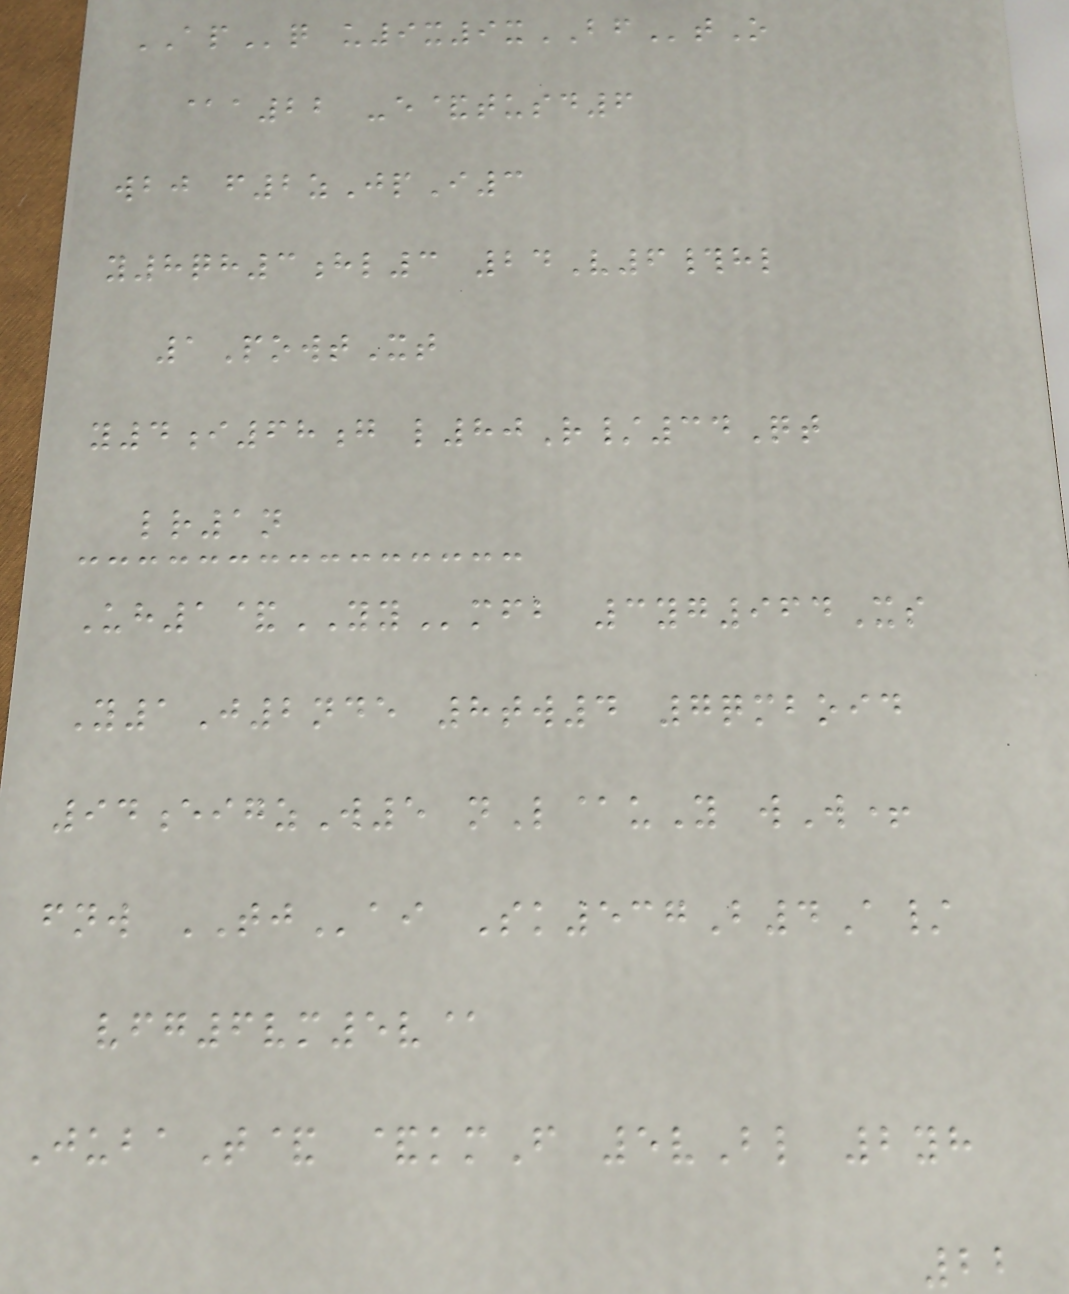APq u9x9xBFtO
@a22 -e&tusd6
wbj f2zJpI3
y8qh3hl3 24V6#hl
1PowtXt
y4i68g l80R/34Qt
lr1n
Uh1&YYmfb 3yg964Xs
Y1J2nde 8tw4 7qmboid
94eigzW5 nL@uY wW+
fnw TJai Sk537B4A/
vfg6vm5v@
JubaT& &kmF 5vBl 2yh
22
